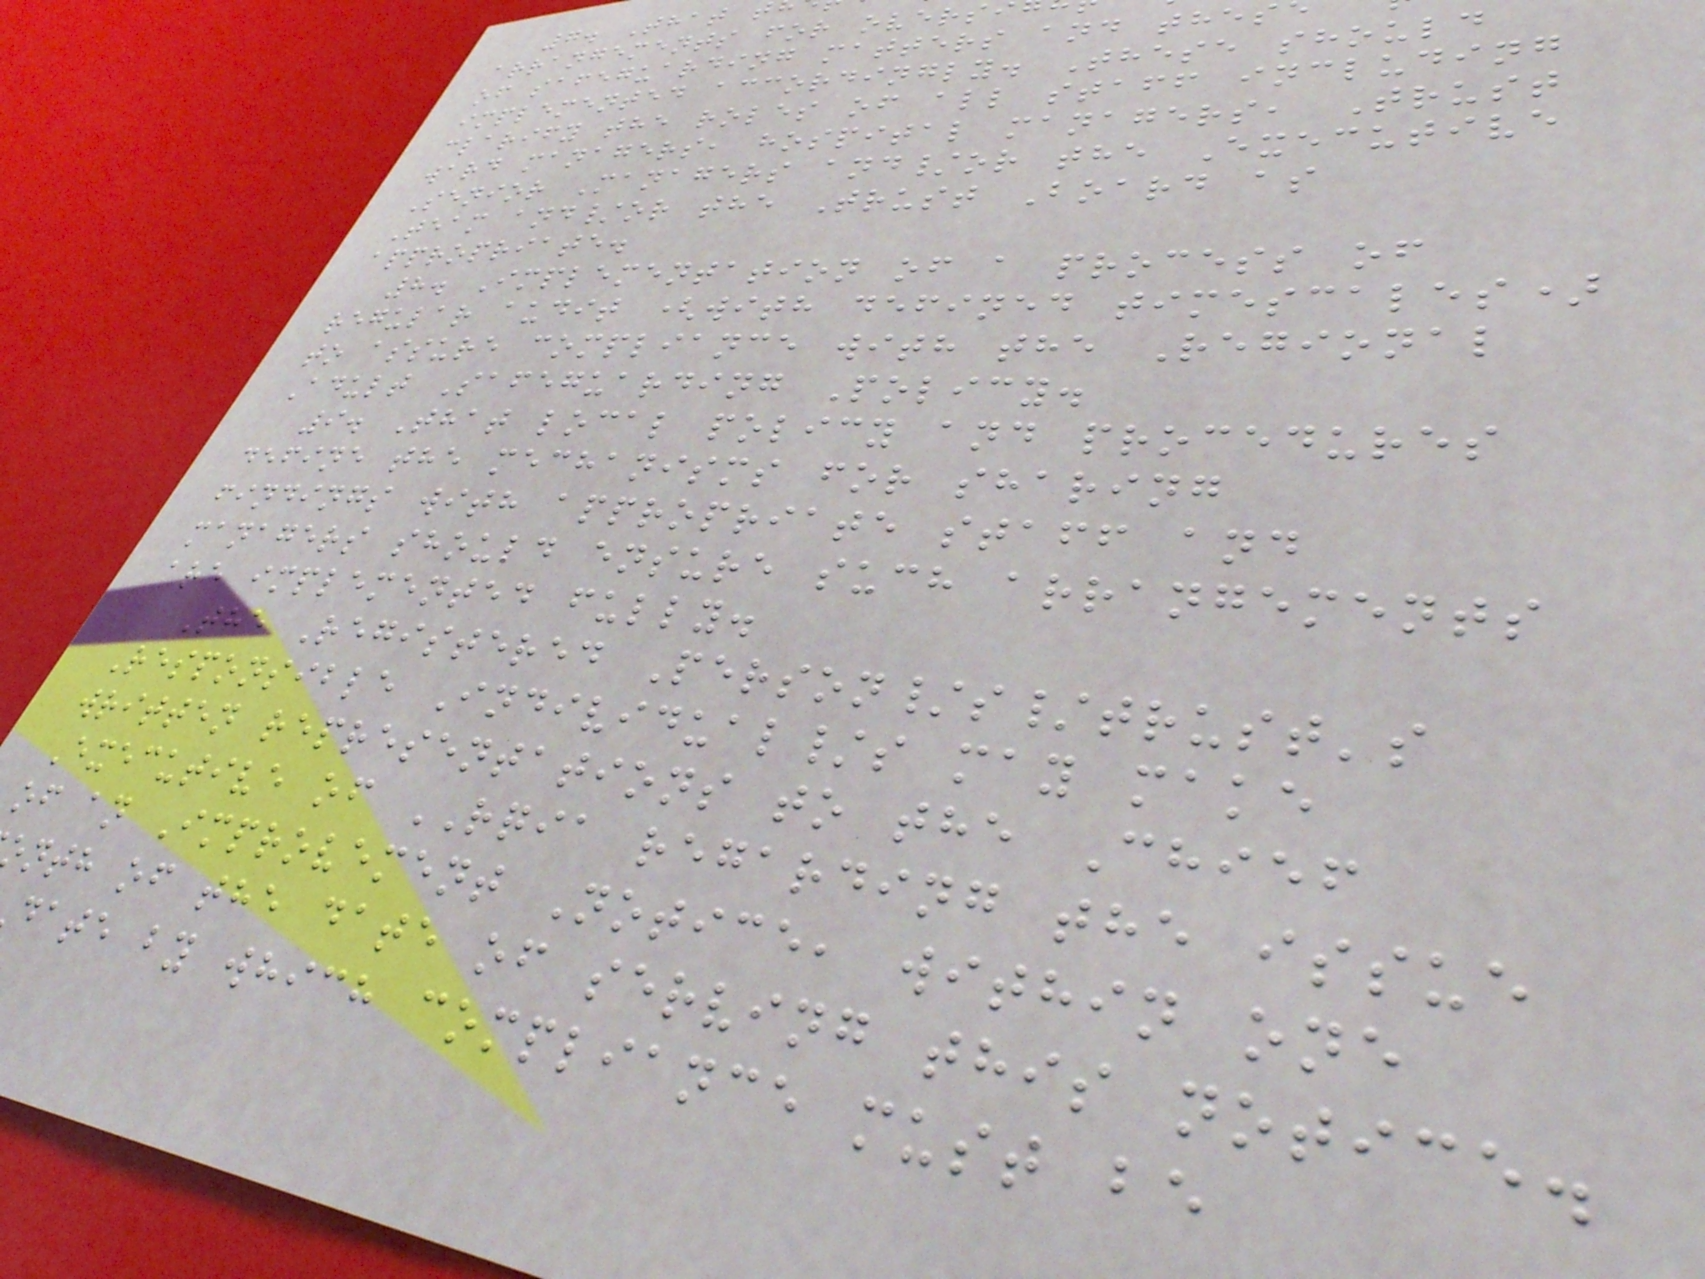7. That t
arrangements for overs
of safeguarding matters and thes
implemented accordingly. These should
clarify the roles of all staff including
ward managers, hospital managers, Trust
Senior Managers and/or the Executive
Team and/or the Trust Board as
appropriate.
8. Implementation of a process of
regular audit (with defined timescales)
to assure compliance with the Regional
Adult Safeguarding Policy.
9. That local policy and procedures
define the mechanisms for sharing
findings with appropriate staff and
managers should ensure such arrangements
are implemented fully.
The Registered Person/s/trust's
Responsible Individual/s may make
written representations to the Chief
Executive of RQIA regarding the issue
of an Improvement Notice, within one
nth of the date of serving this notice.
date by which compliance must be
